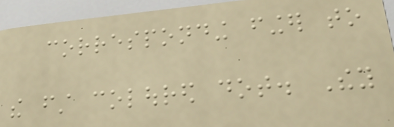corresponding finger to
the first coloured dot. They
